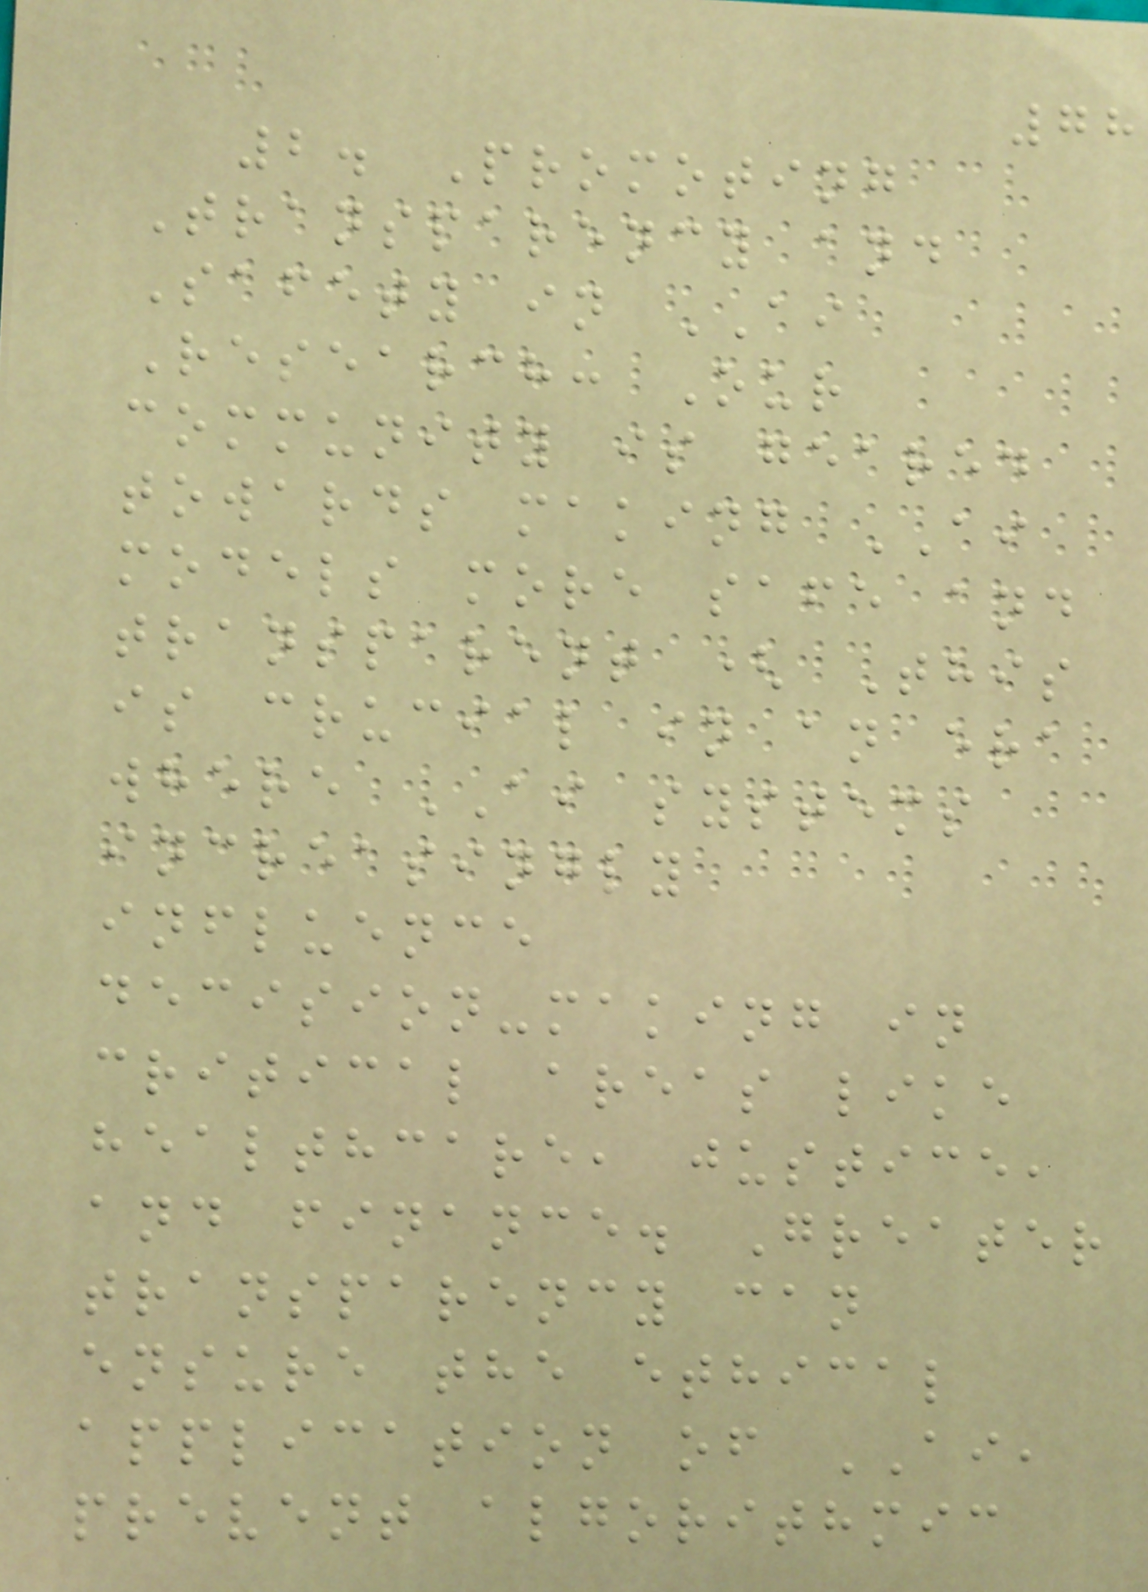78
2. Promoting
Transparency and
Safety in AI
Research: Our
community is geared
towards making AI
models more safe and
transparent ( This
is crucial in an era
where AI systems
increasingly
influence
decision-making in
critical areas like
healthcare, justice,
and finance. Greater
transparency can
ensure the ethical
application of AI,
prevent algorithmic
